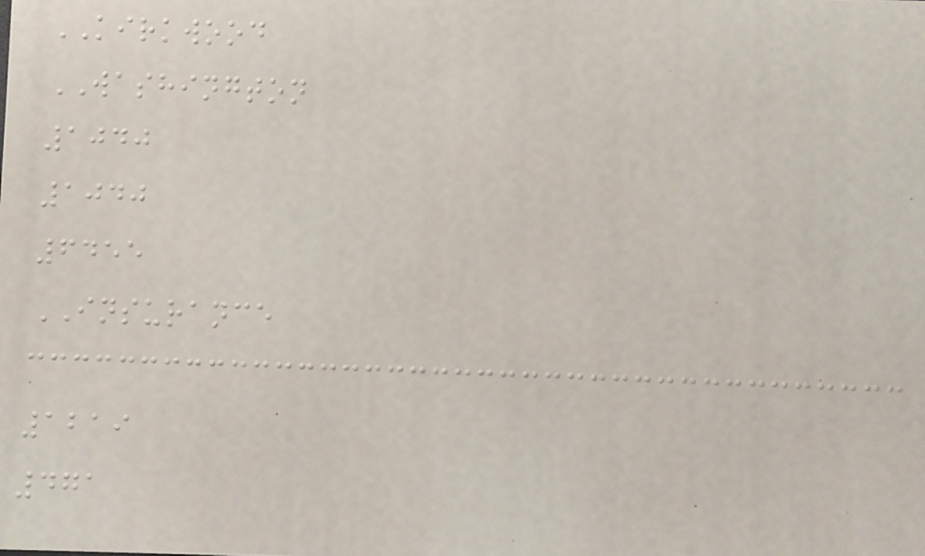KIRKWOOD
WASHINGTON
1040
1040
6455
INSURANCE
1219
471
